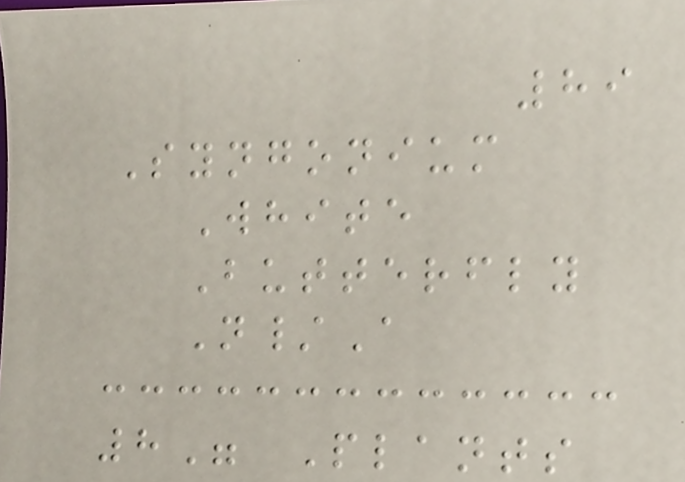89
Syngonium
White
Butterfly
N/A
8" Plants
